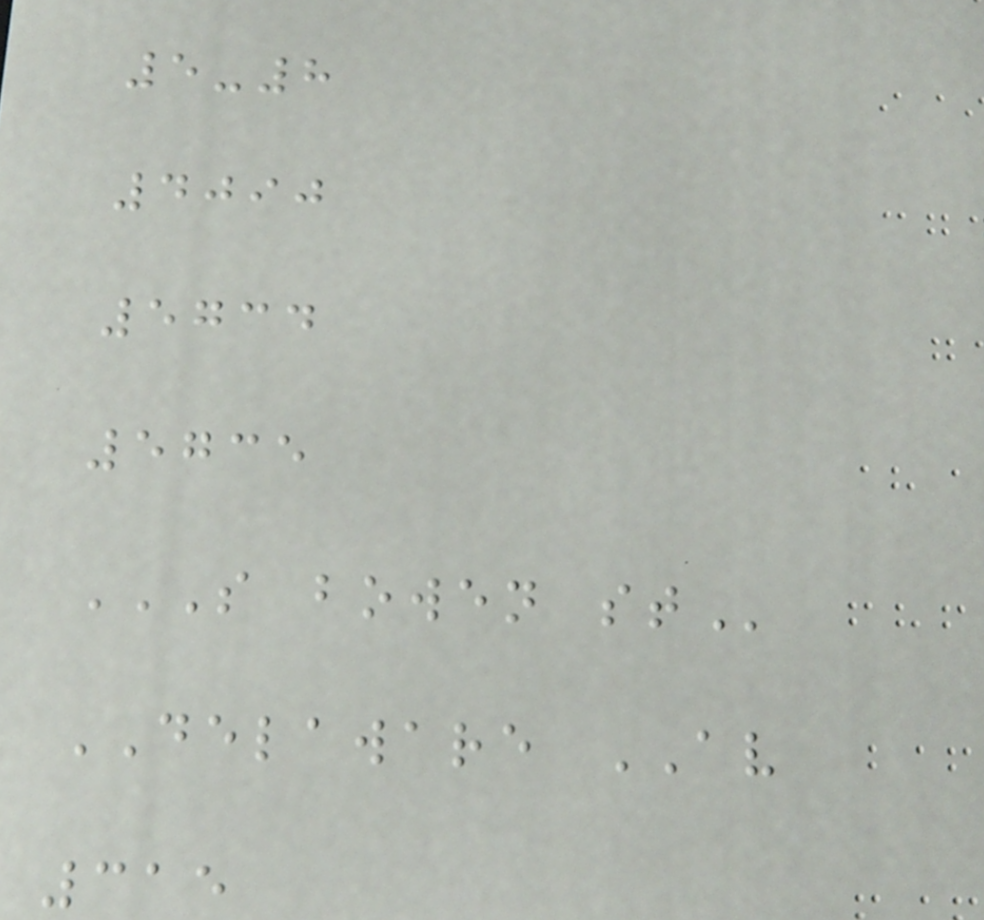5-8
4090
5734
5735
S BOWEN ST
DELAWARE AV
315
